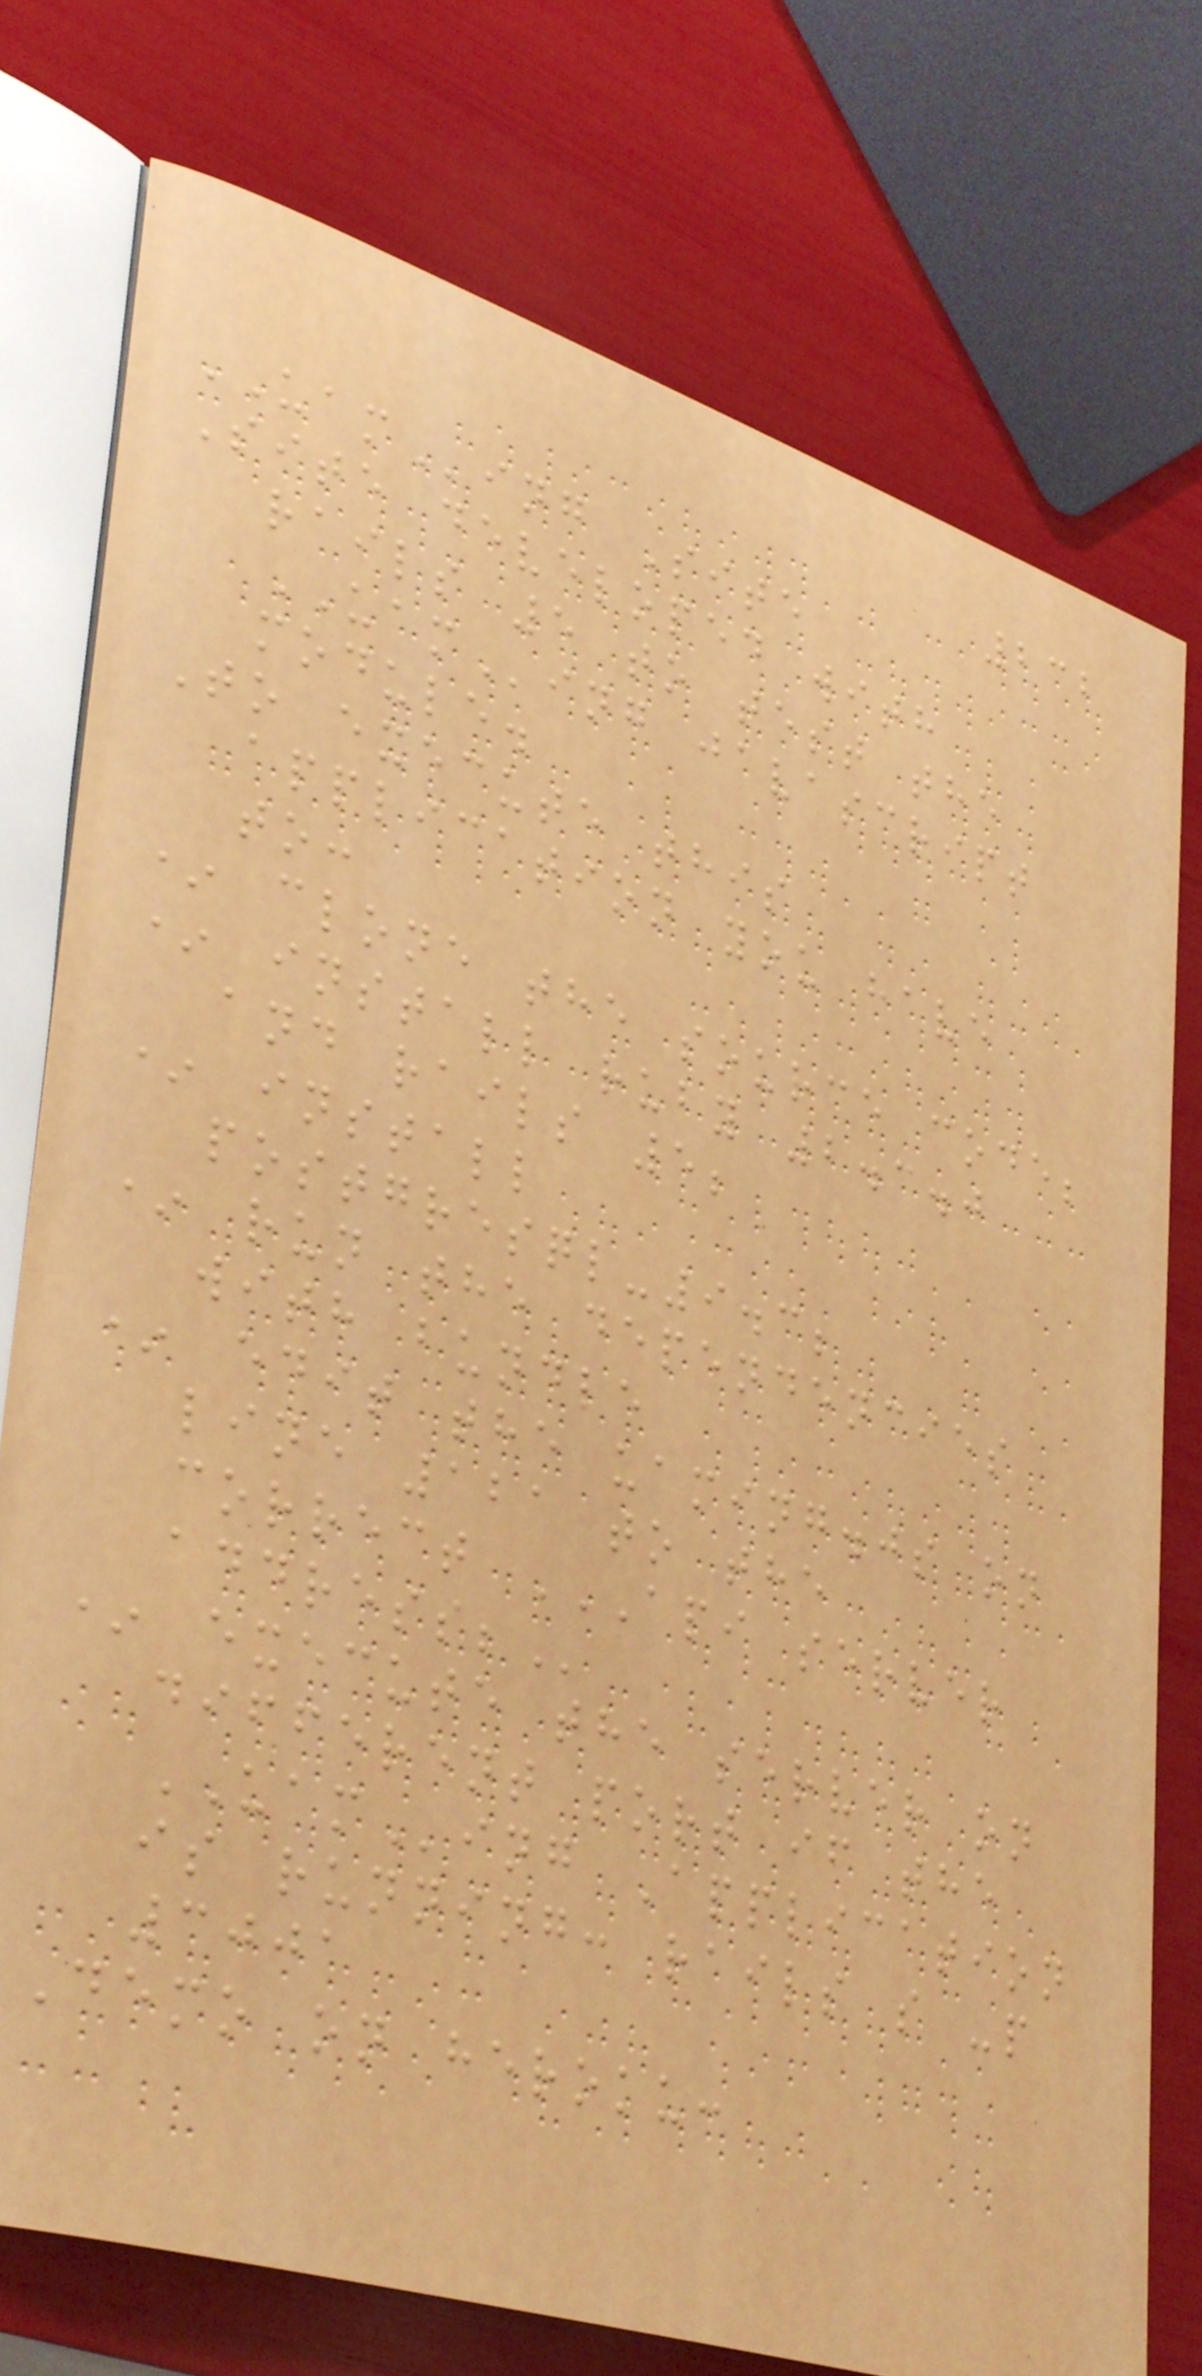232
UAMing Site
Site developed with
rails 5 to test the
UAMing javascript
module.
To execute this
application you have
to:
* clone the source code;
* install ruby 2.3.0
and rails 5;
* install
postgresql-9.3;
* run the dependencies
with bundle
* edit the uaming.js on
line 121 to the
correct API SERVER
ADDRESS;
* execute the server on
different port if the
UAMing Application
is running: rails s -p
3001
Demo on heroku:
